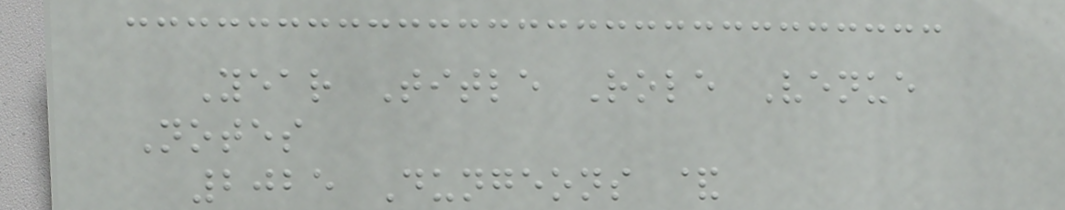Year Title Role Venue
Notes
2025 Dungeons &
